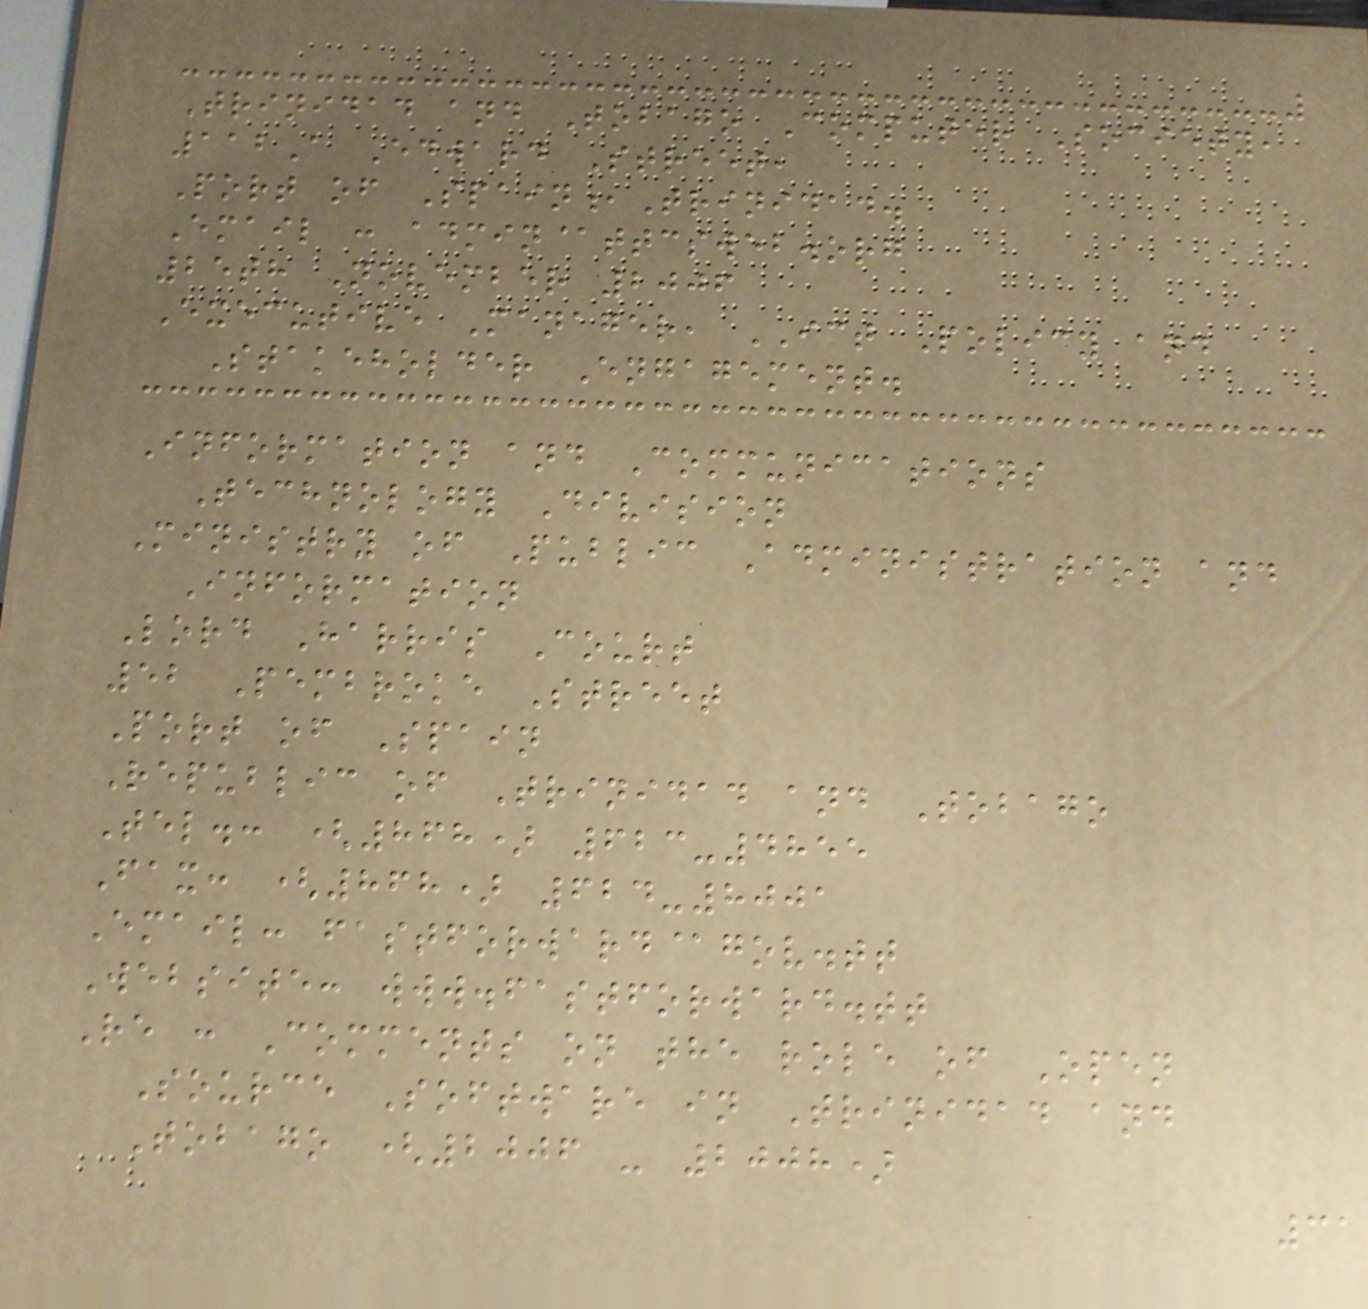Trinidad and Tobago Computer Society,
112A Edward Street,
Port of Spain,Trinidad.
Email : admin@ttcsweb.org
25th November 2006
Executive Manager, ICT Policy and
Stakeholder Engagement.
Information and Communications
Technology Division
Ministry of Public Administration and
Information
Lord Harris Court
52 Pembroke Street
Port of Spain
Republic of Trinidad and Tobago
Tel.: (868) 623-4855
Fax: (868) 624-8001
Email: fastforward@gov.tt
Website: www.fastforward.tt
Re : Comments on the role of Open
Source Software in Trinidad and
Tobago (2006 - 2008)
31
